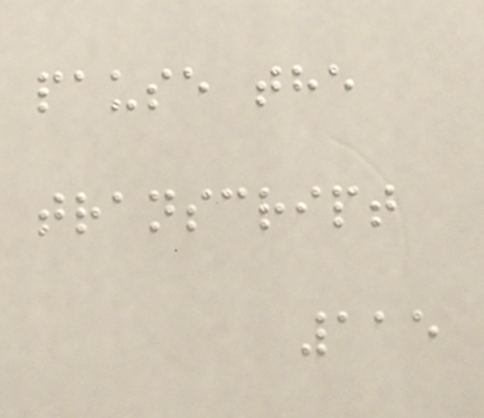pause the
transcript
115
